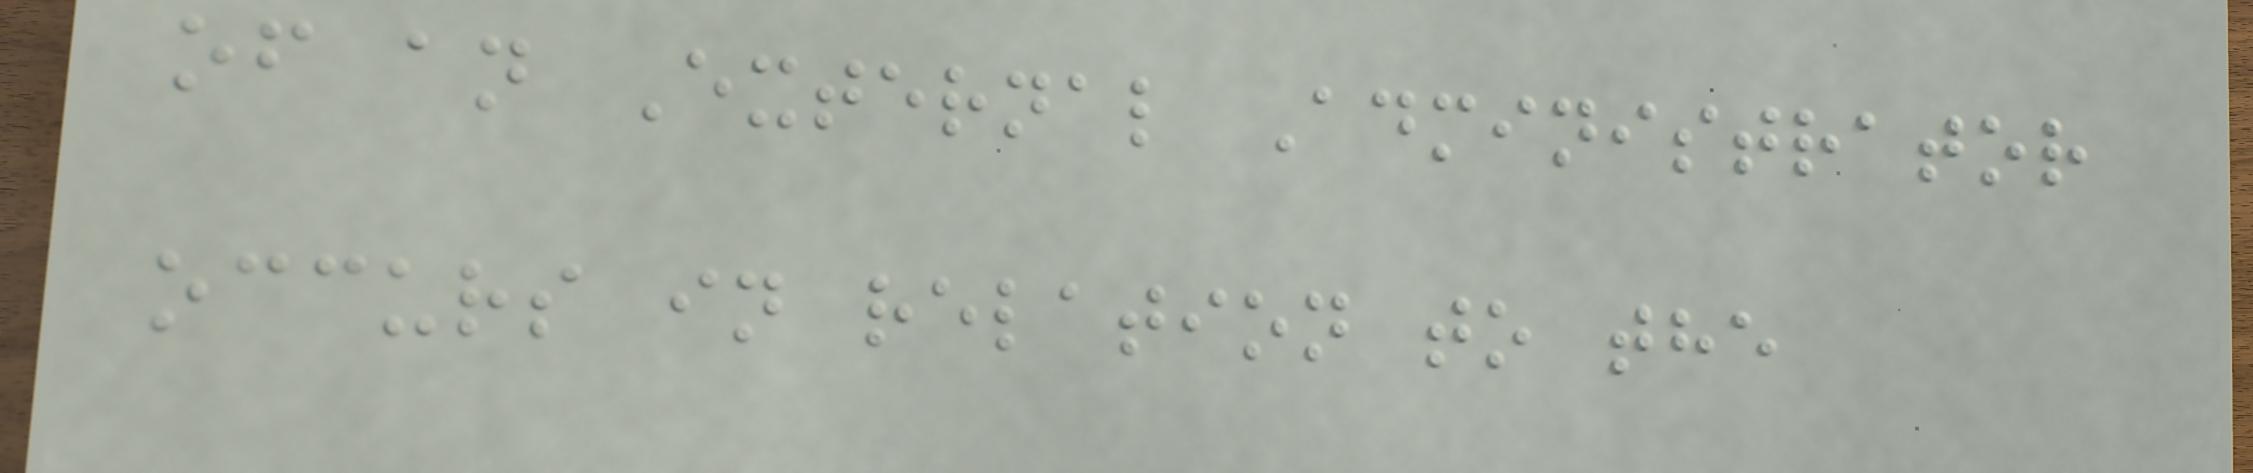of an External Administrator
occurs in relation to the
